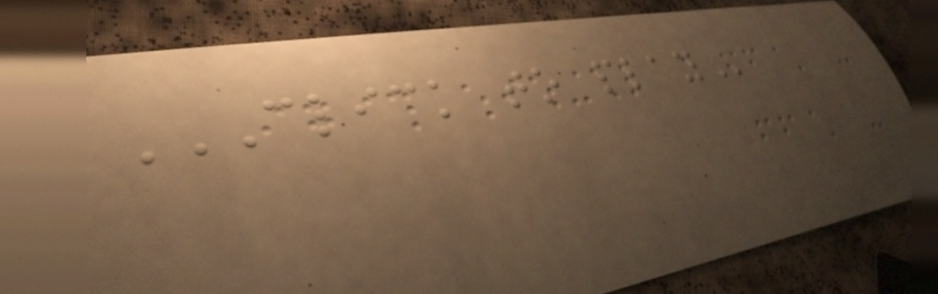CLICK TO PLAY
